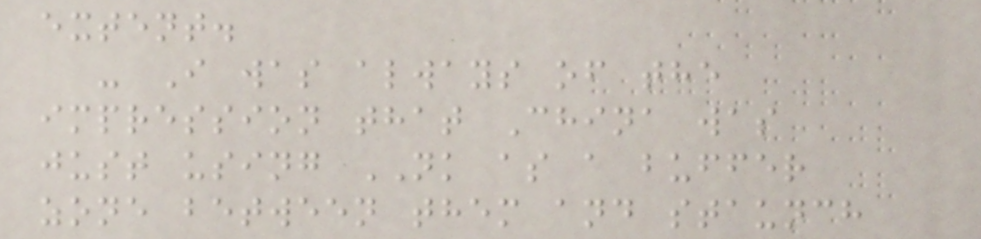extent.
- I was always of the
impression that China was
just using NK as a buffer
zone between them and staunch
